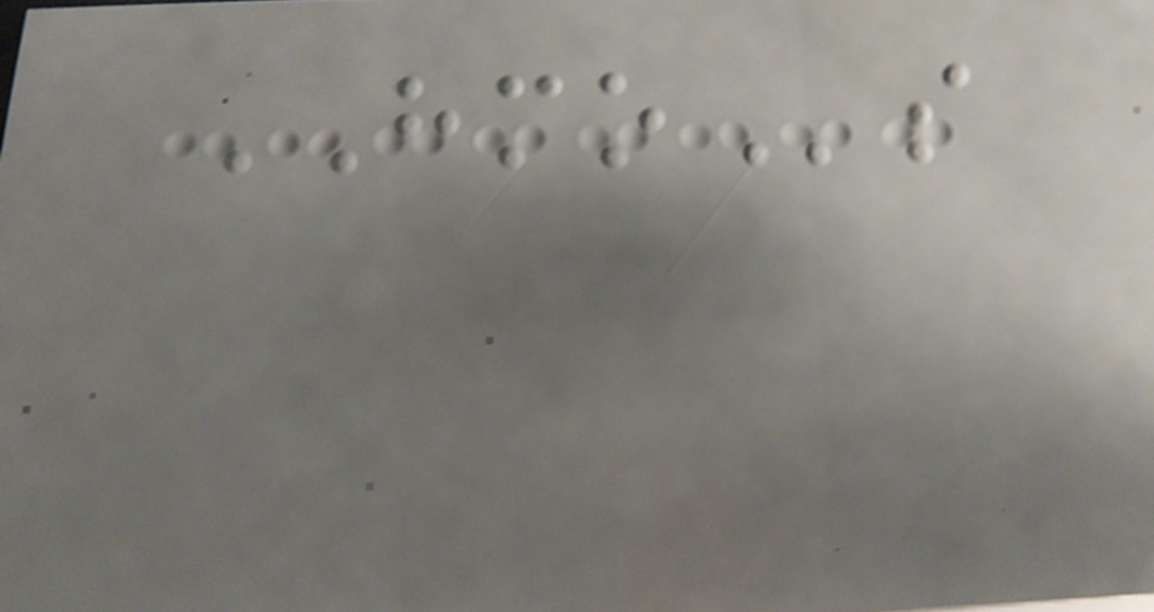HMOs
